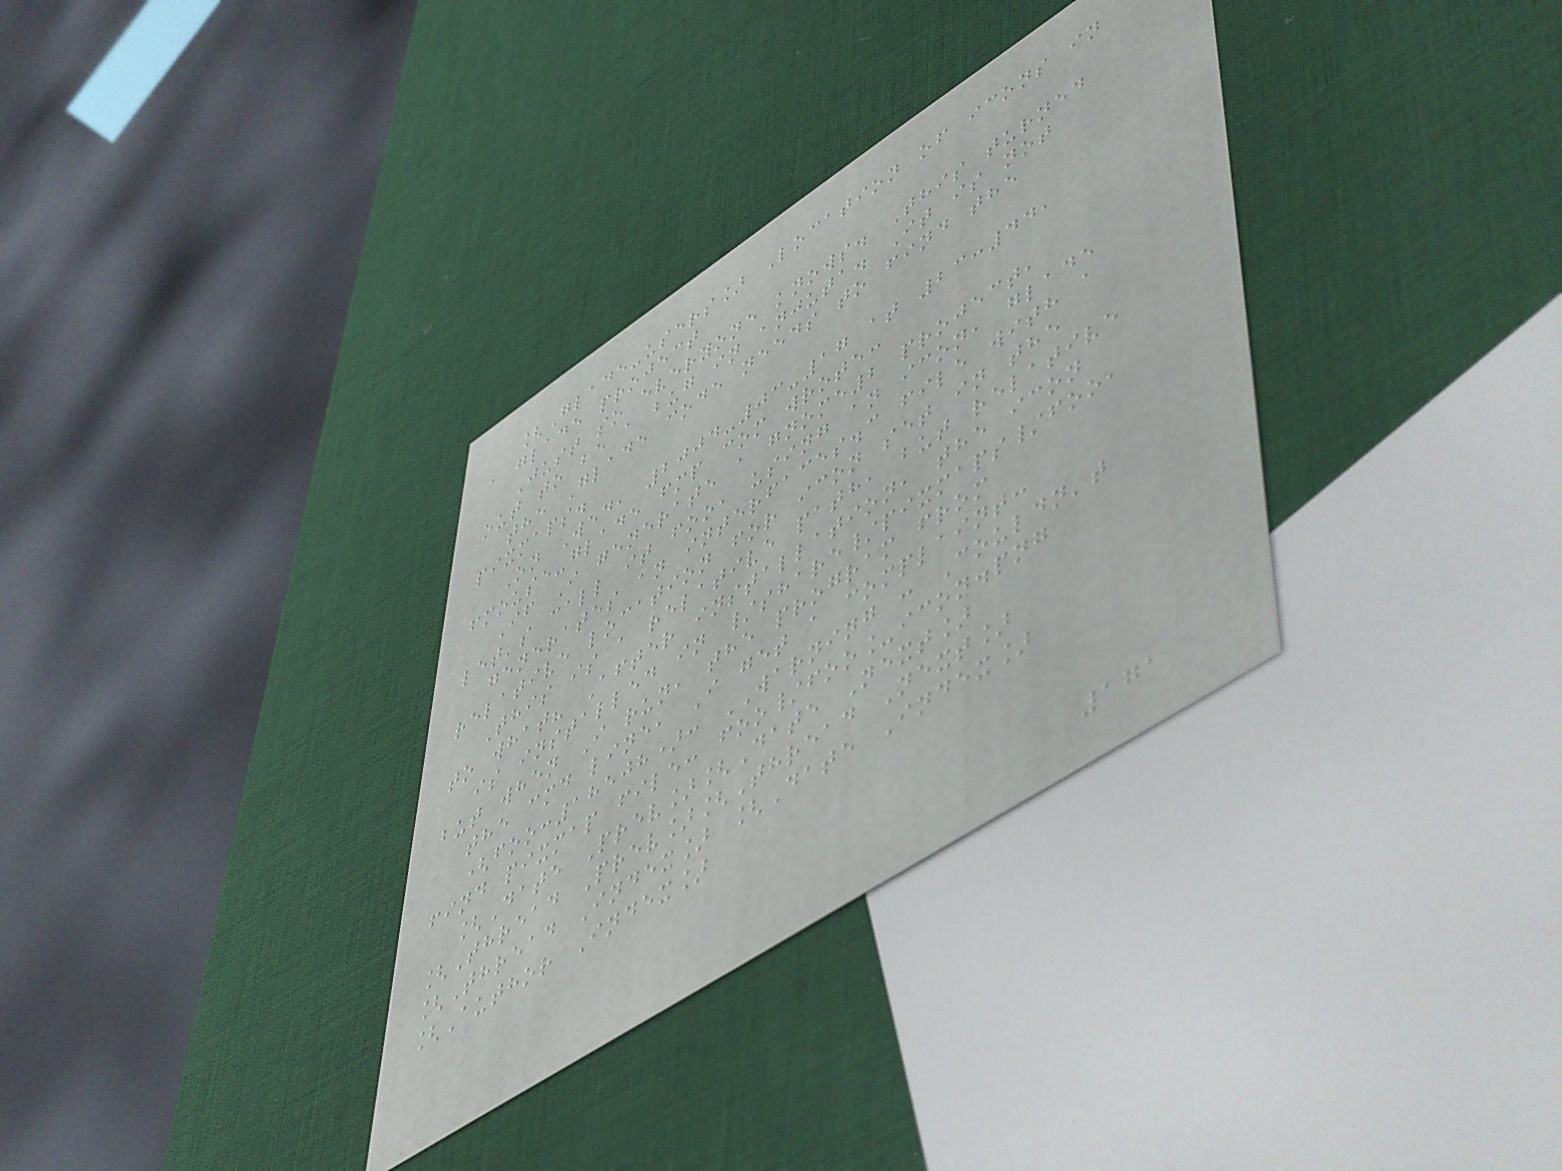[Glade-users] Location of icons in
a glade project
Just so everyone knows. This turned
out to be a bug in anjuta. It is not
the Glade code needs to find the
pixmaps.
On Wed, 2004-03-17 at 23:44,
fmouse-glade fmp com wrote:
If I generate a gnome2 project,
let's call it foo, using an icon, glade
generates an interfaces.c file with a
relative location for icon set in the
This is a relative path, but relative
to what? After installation, the icon
is installed in /share/pixmaps/foo,
but when I run, the program from
the cmd line, I get a complaint:
(foo:18508): WARNING : Couldn't
find pixmap file: foo/foo_icon.png
[Date Prev][Date Next]
[Thread Prev][Thread Next]
[Thread Index] [Date Index]
[Author Index]
171
